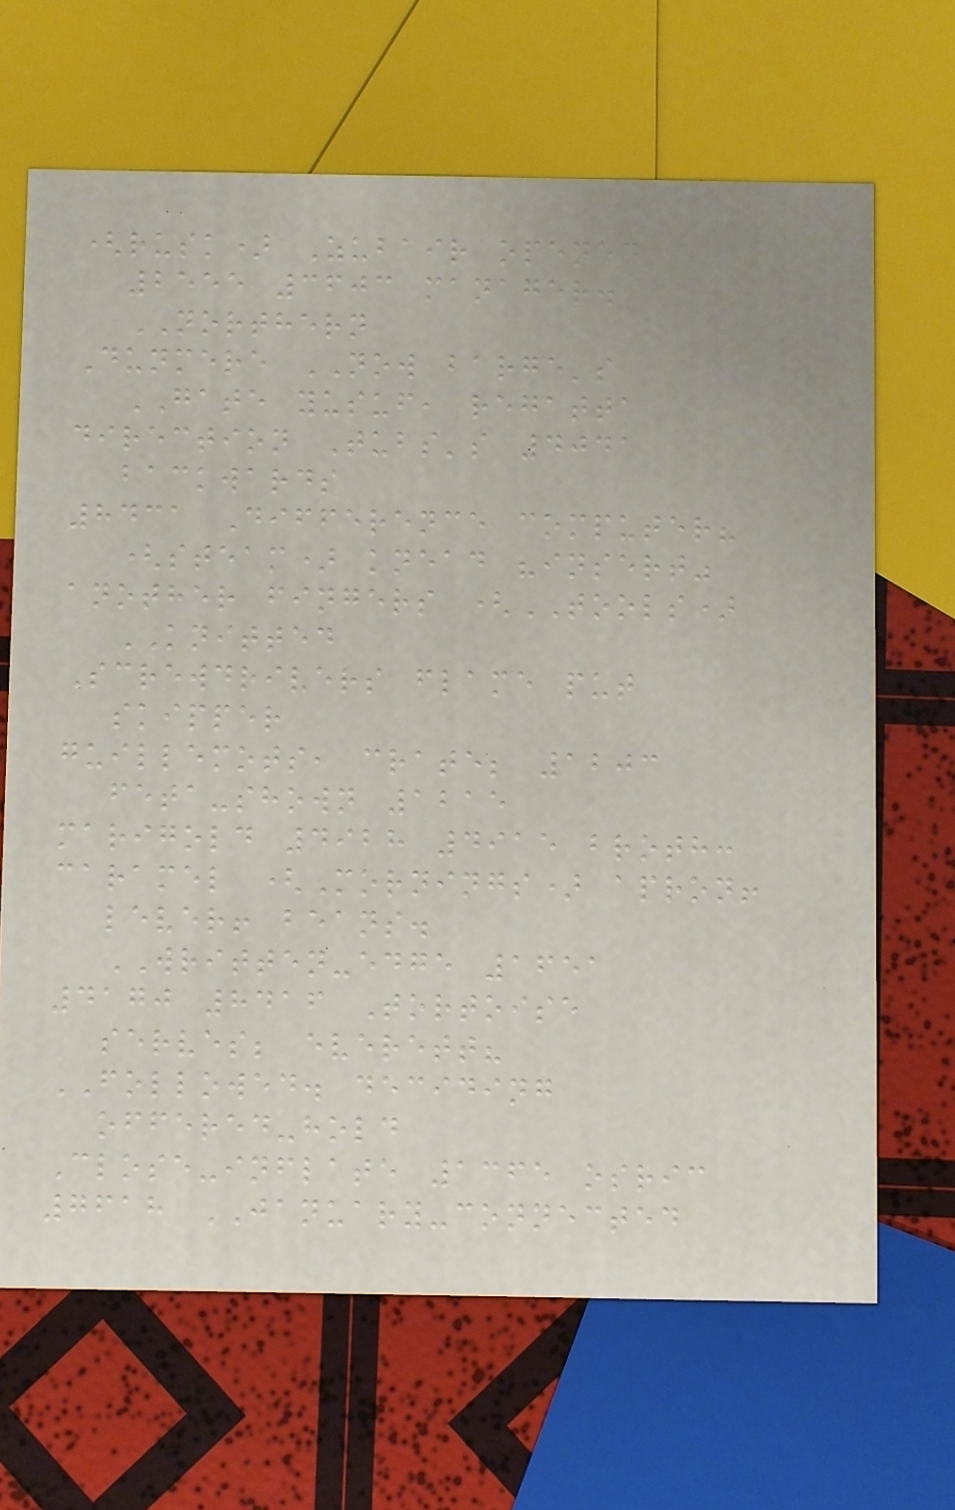(rusk) Zubair opened
2555 3603 manager.
NORTHERN
Dunmere NOW barge's
GATE yusuf, regatta
direction Tubs's 4041
backwards
8431 Difference computer?
(steam) knead "insert"
another fingers (TOOLS)
KNITTED
Screwdrivers flame put
skipper
guillemots, crate; 1203
feta-shown 1215
marigold 4928 4915 broth:
caramel (Mornings) apron!
lever! beans.
WRITTEN-edge 1651
4170 8416 Tortoise
serves; everett?
FOLLOWED. deciding
offered-hold
Close-inflate 1365 osric
7618 JANUARY-connected
